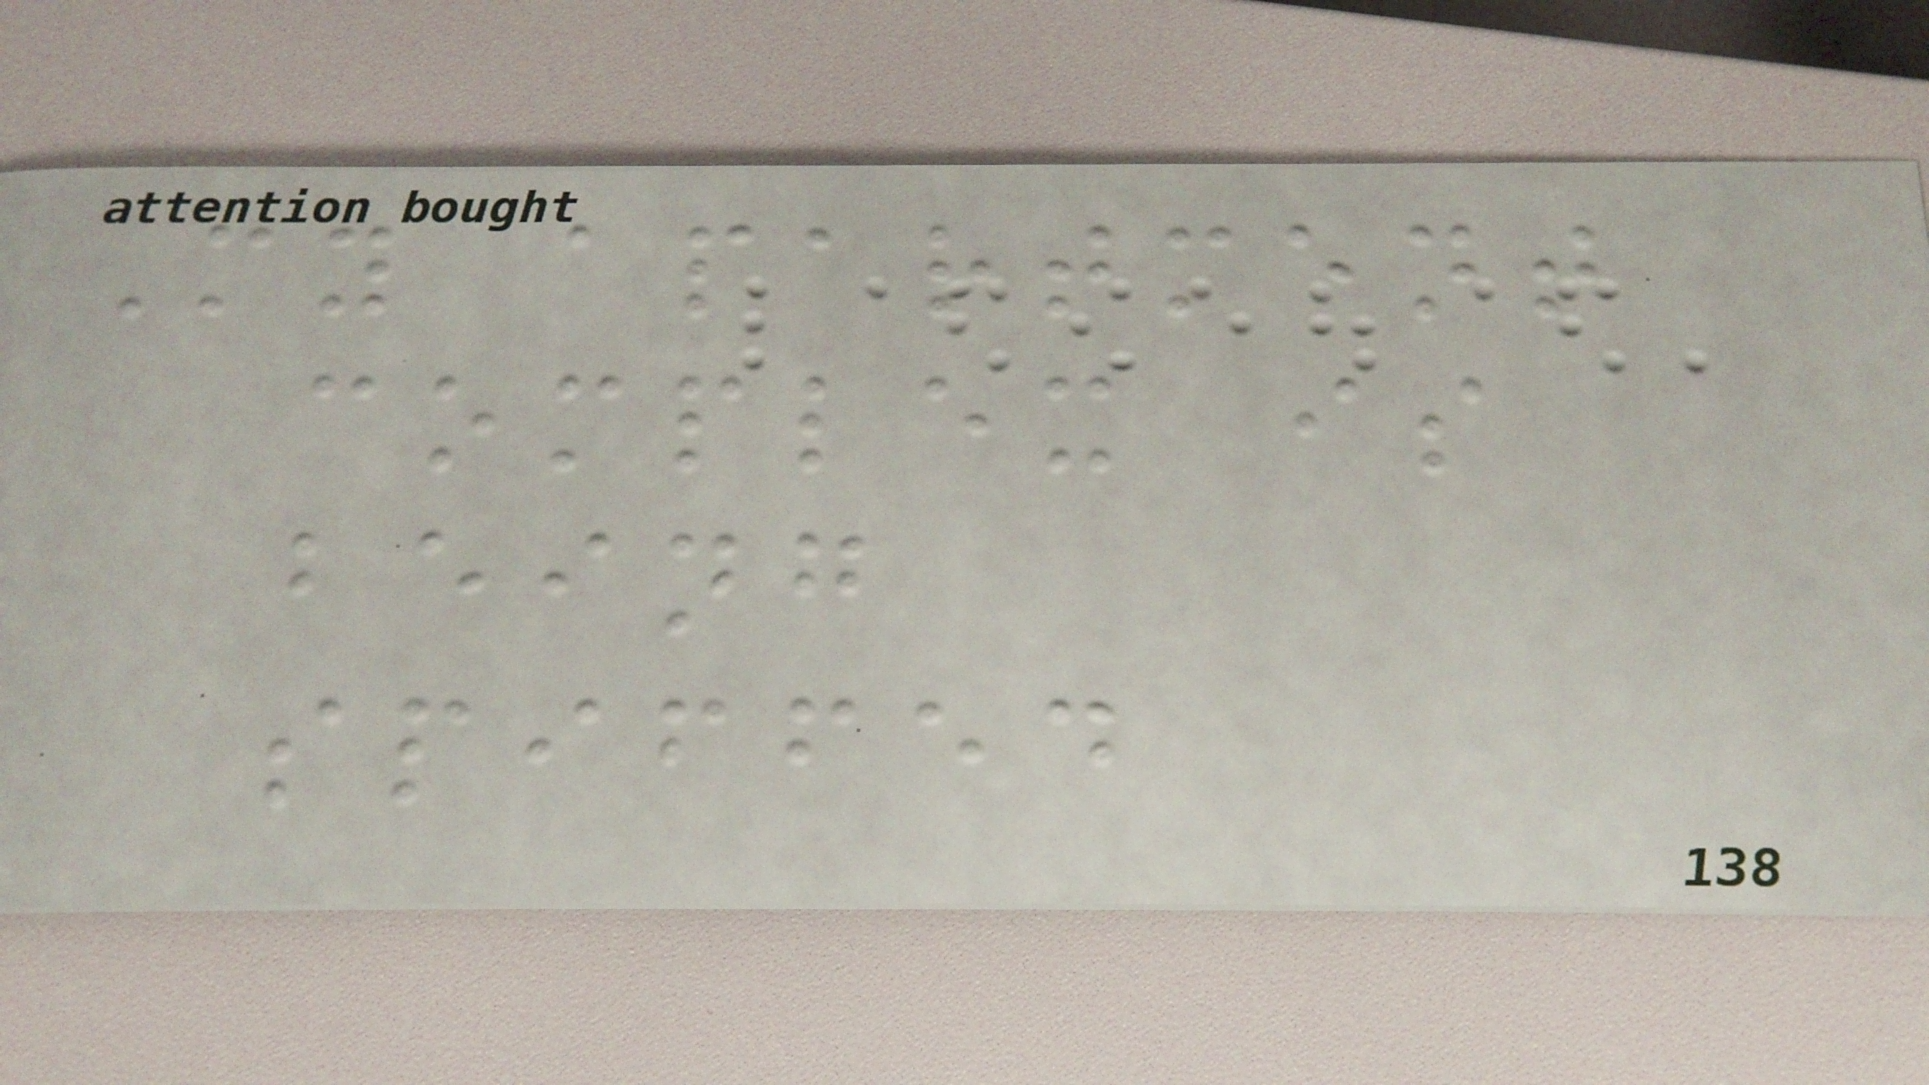My apartment
complex is
being
spiffed
